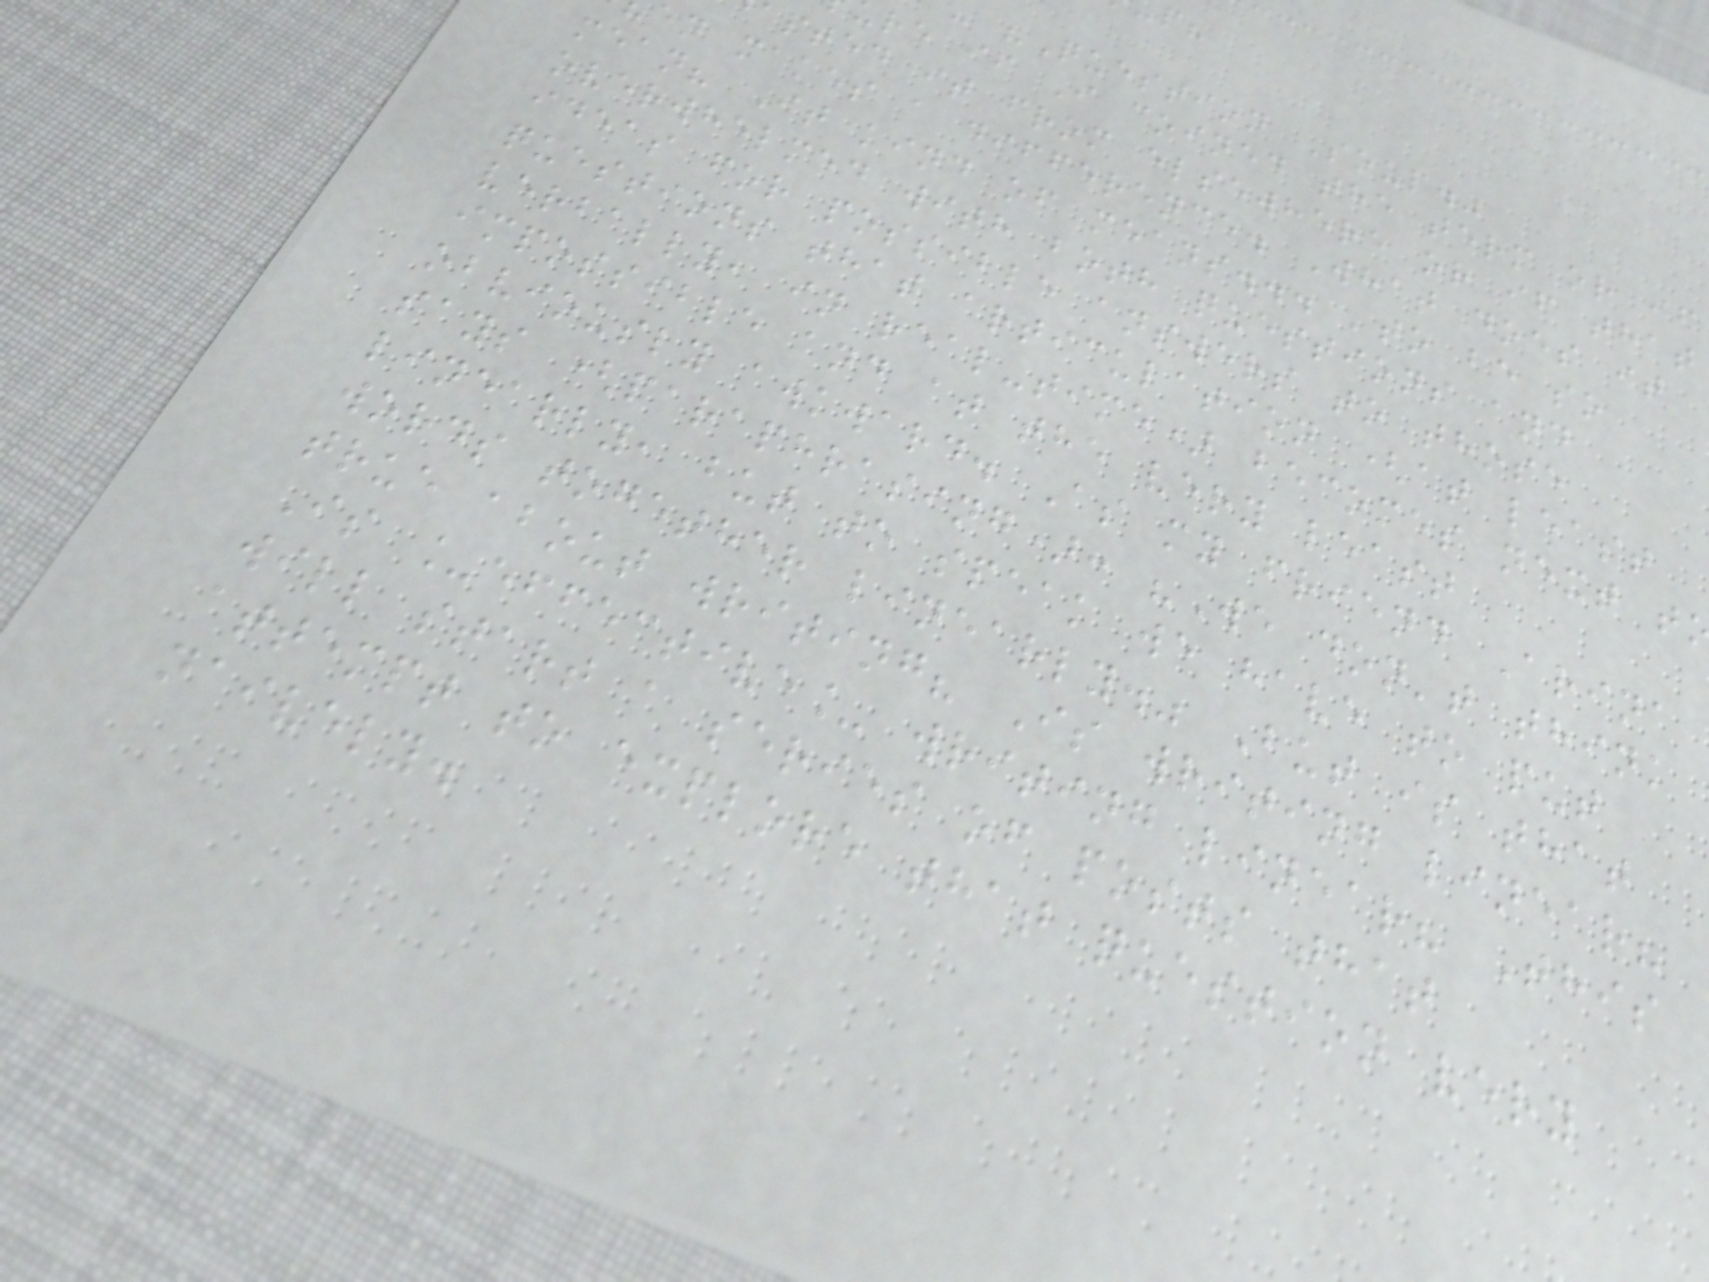"Question Soup."
re if I coined the term or if
apted it from elsewhere or if that
en makes a difference. What does it
mean? It kind of means... 'to be so
overwhelmed with both questions and
ideas for possible answers to those
questions that articulation (at least
verbally, in real-time) becomes next t
impossible and at the very least
obviously awkward. As my friend Arina
says (paraphrasing): "We don't think
linearly, but to speak we have to put
words together linearly." But is that
true about writing? Is writing linear?
Is _effective_ writing linear? This
will start a series of posts that
attempt to explore that question very
naively.
